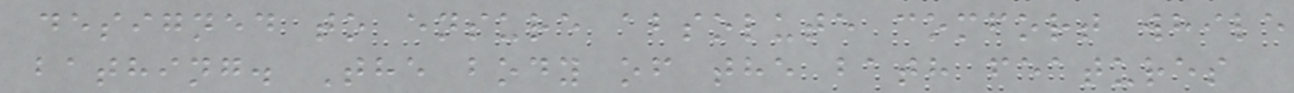designed to ensure absolute comfort while
bathing. The body of the bath features
